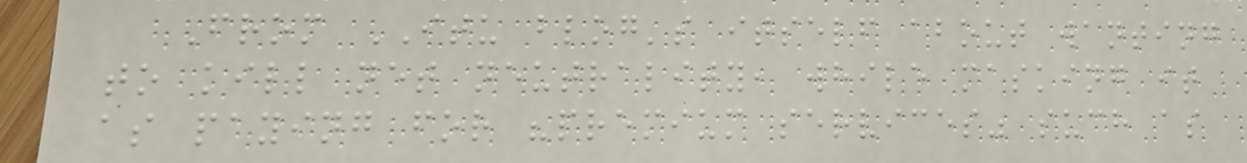From ITU blog's itself about wanting
to kill net neutrality, while masking it
as paying for "premium services" such as
